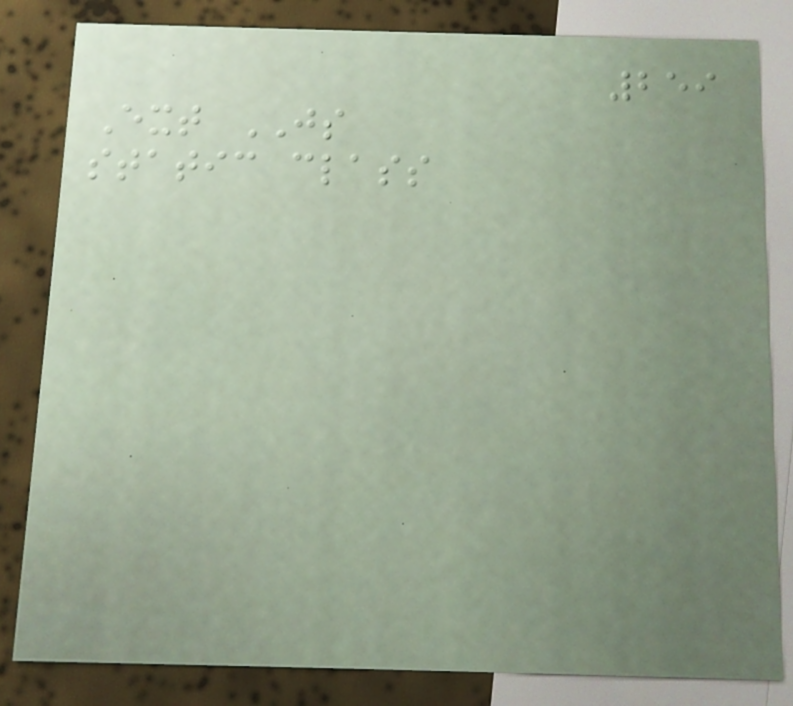259
Ext JS
static class
